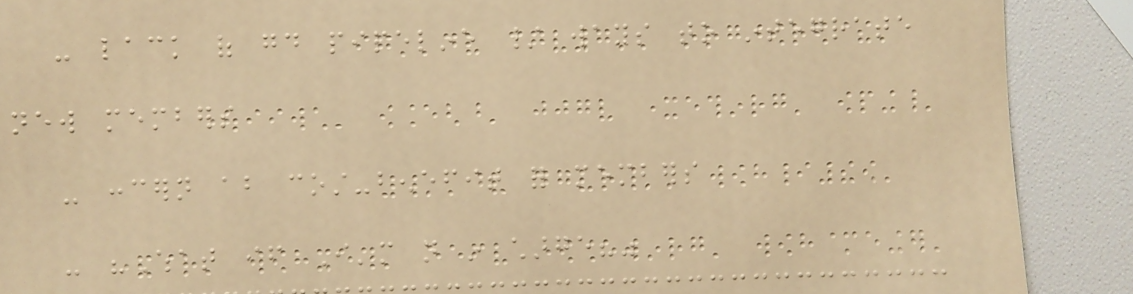- lack of good pipeline / ways to integrate
new members
- concern about cost-benefit for members
- "What if I'm not in charge?"
